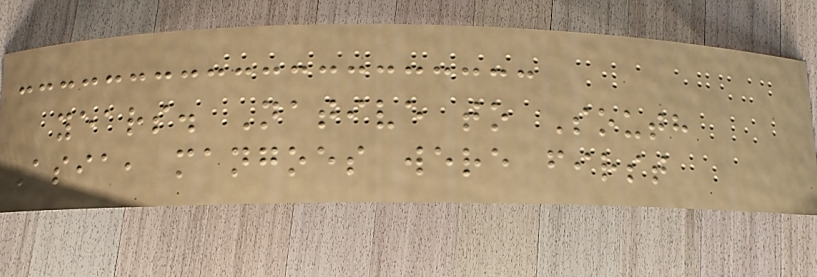years. Native to South
Asia, mangoes were first
